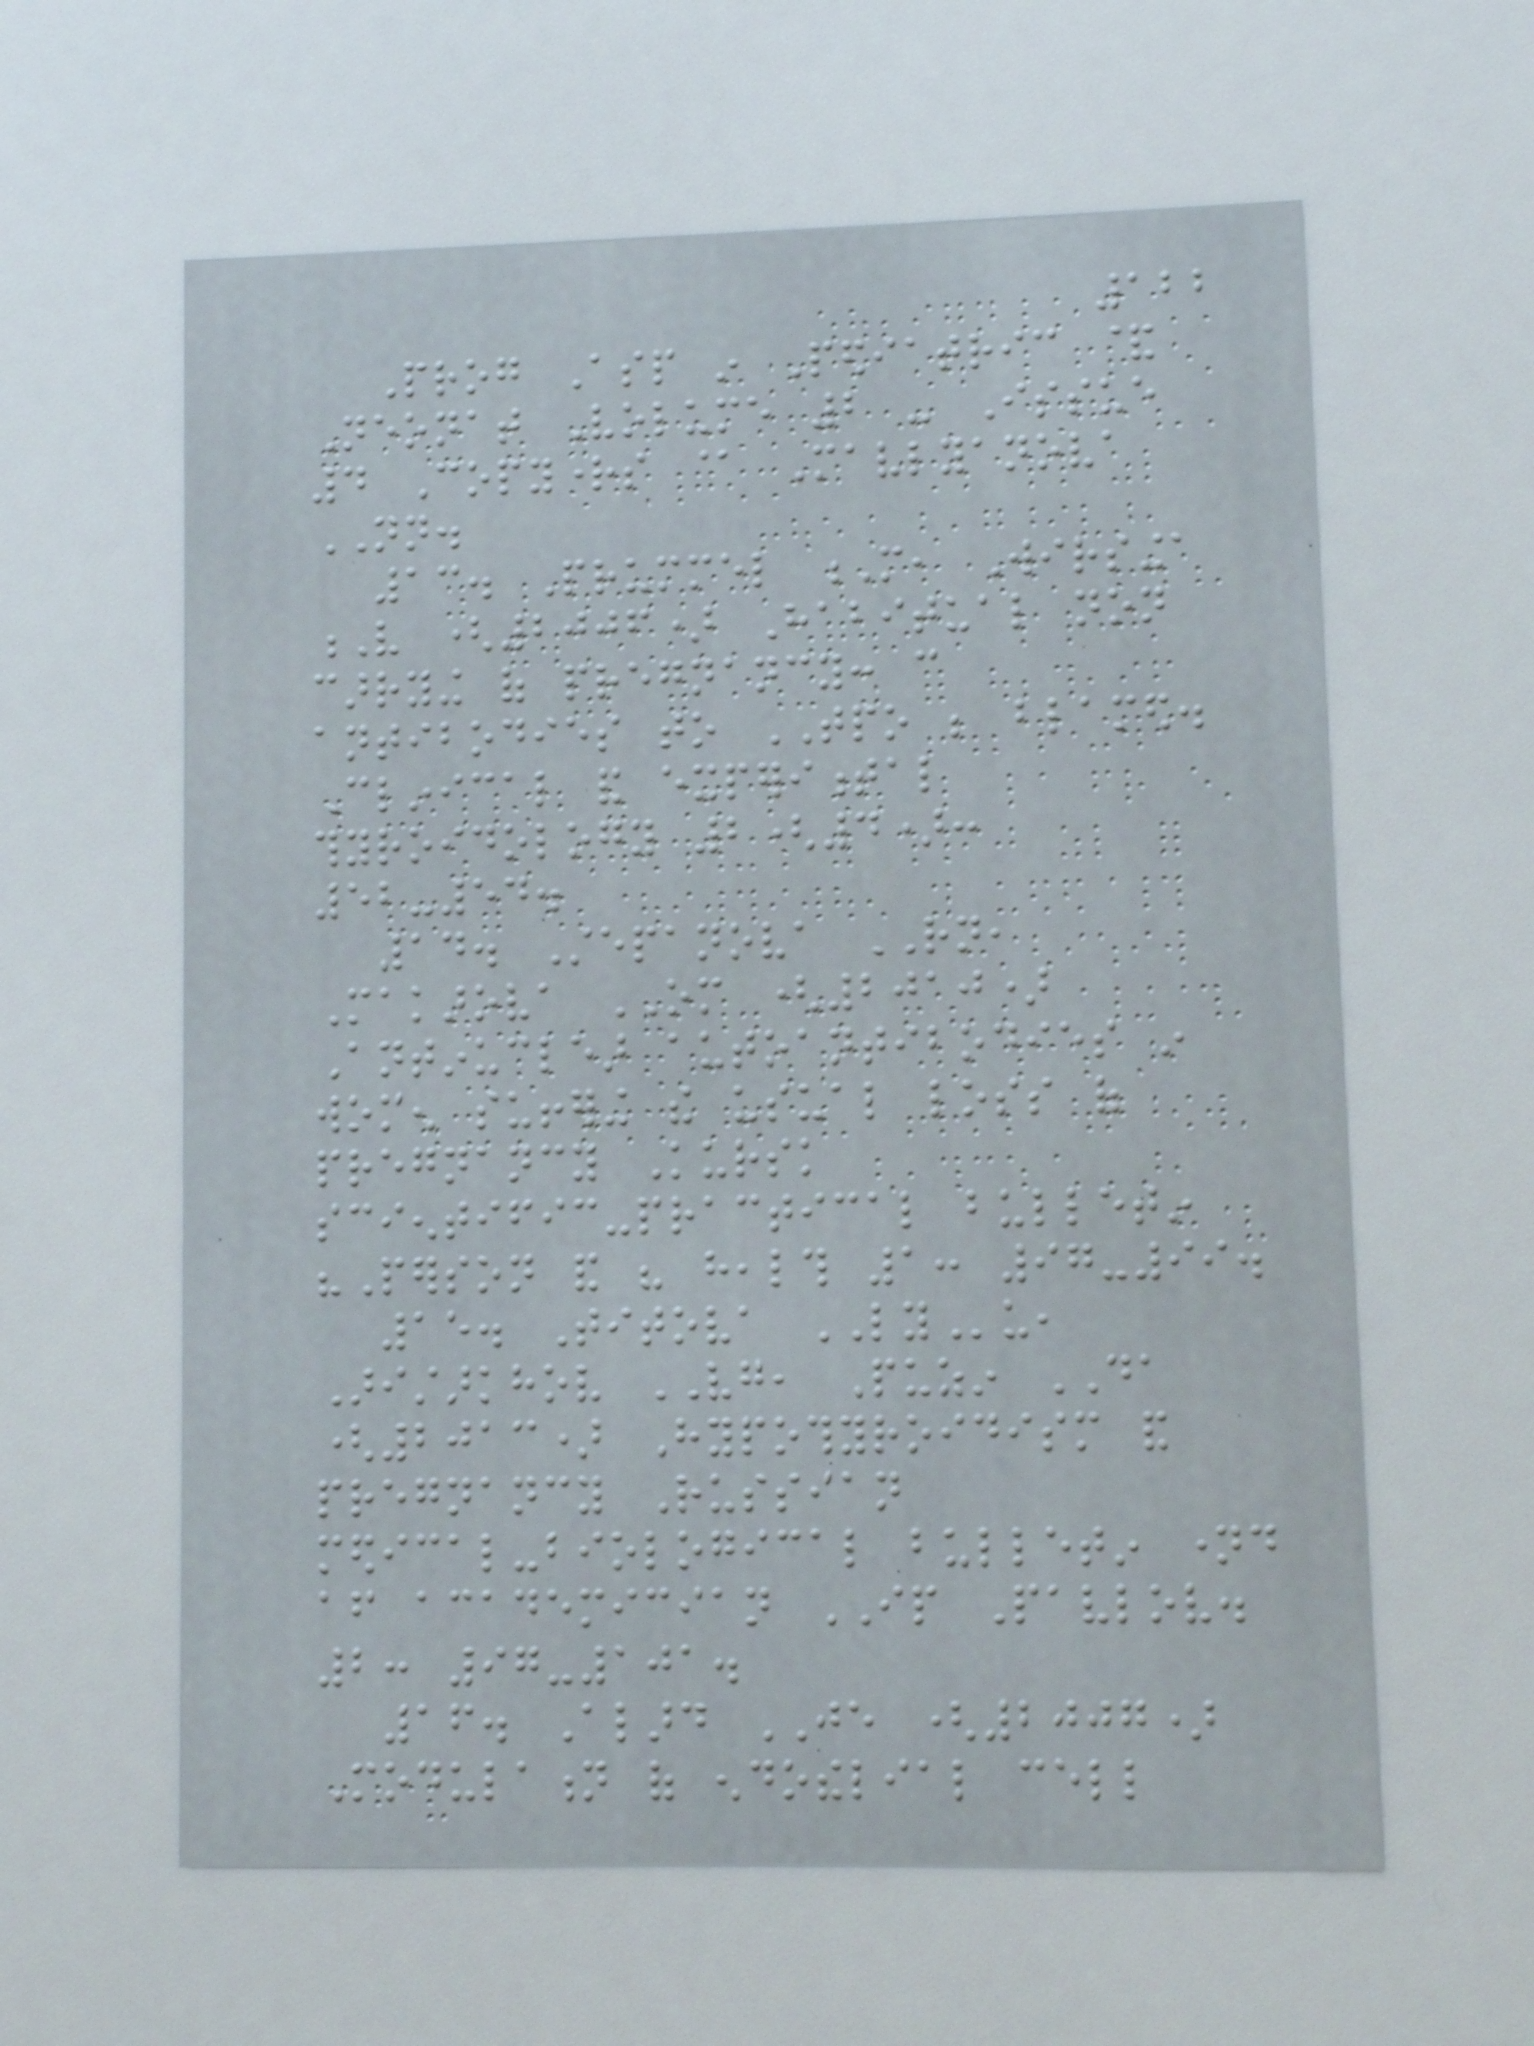122
Prog Asp in Pediatric &
Neonat Volume 2 - Issue
4 Copyrights @ Mavlyanova
NN.
13. Prummel M, Wirsinga
V (2006) Habitual non
carrying of pregnancy: can
antibodies to TPO be blamed.
Clinical and experimental
thyroidology 2(4):
52-54.
14. Stepanova RN,
Makarova OM (2010)
Antinuclear autoantibodies in
women suffering the usual loss of
pregnancy Kursk
scientific-practical bulletin
"Person and his health 1: 97-99.
15. Titova LYu,
Aristarkhov VG, Puzin DA
(2013) Hypothyroidism and
pregnancy Russian
medical-biological bulletin named
after academician IP Pavlov.
2: 97-101.
16. Alard JE (2007)
Modulation of endothelial cell
